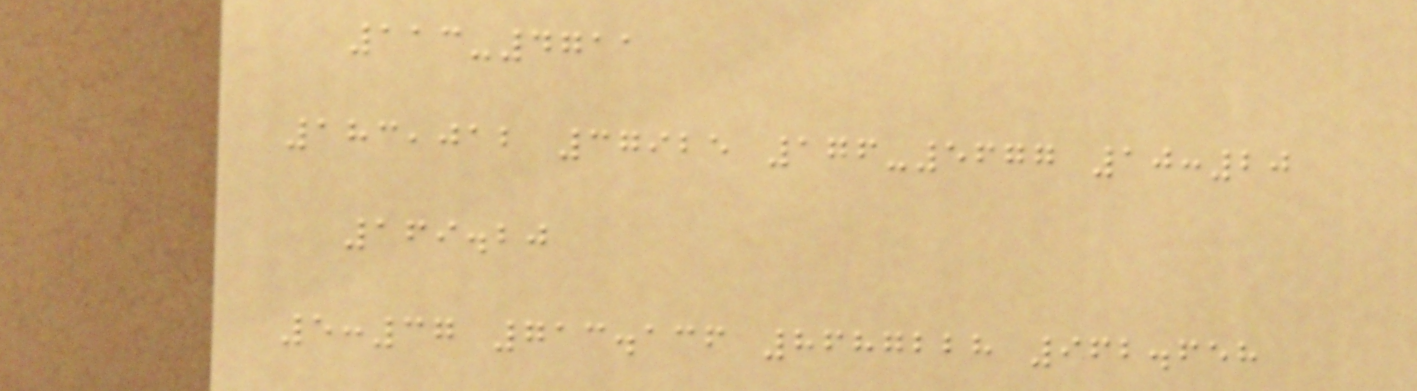113-4711
183,012 37925 176-5677 10:20
169.20
5:37 713.136 8687228 962.658
